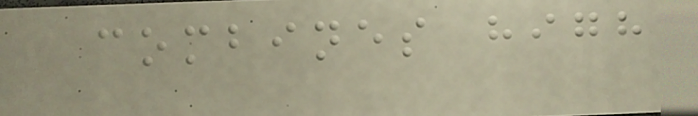combines high
